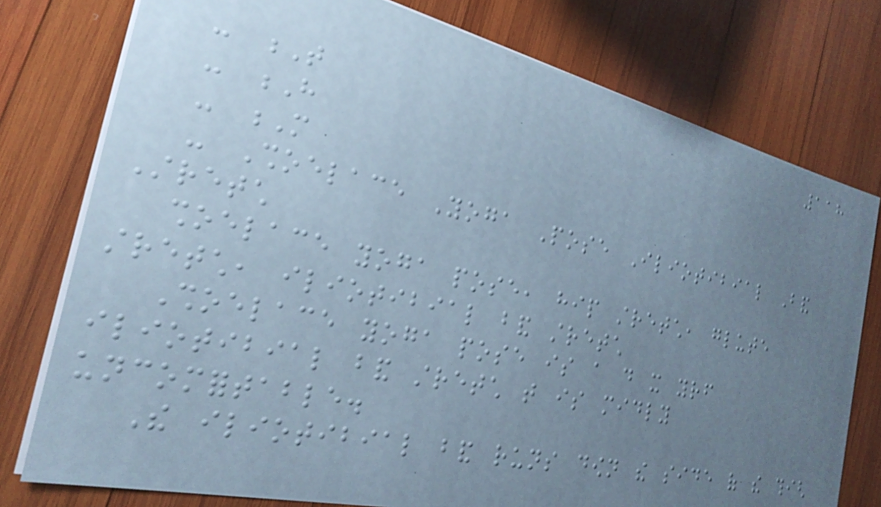118
- T
- H
- M
- Shoelace Yoga Pose Iliotibial Band
Stretch
shoelace yoga pose, hip stretch, glute
stretch, iliotibial band stretch
Shoelace yoga pose is a do it yourself
iliotibial band stretch that is midly
uncomfortable.
The iliotibial band runs down the side of the thigh
